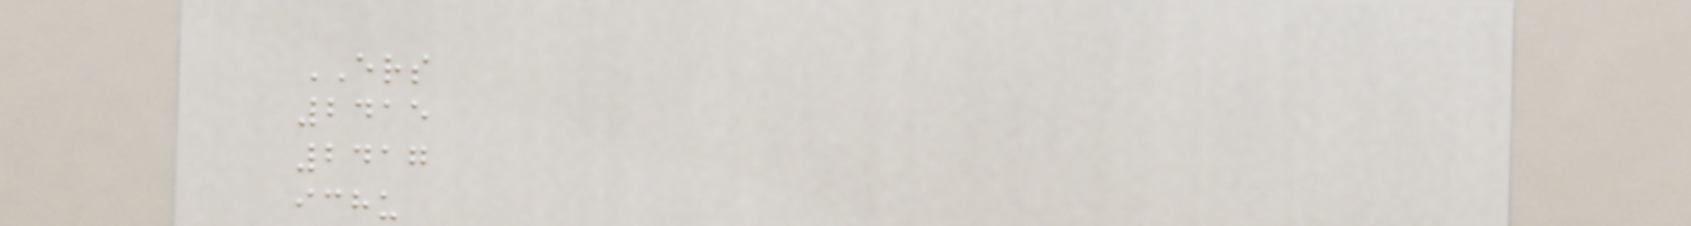ERS
2415
2417
ichu
